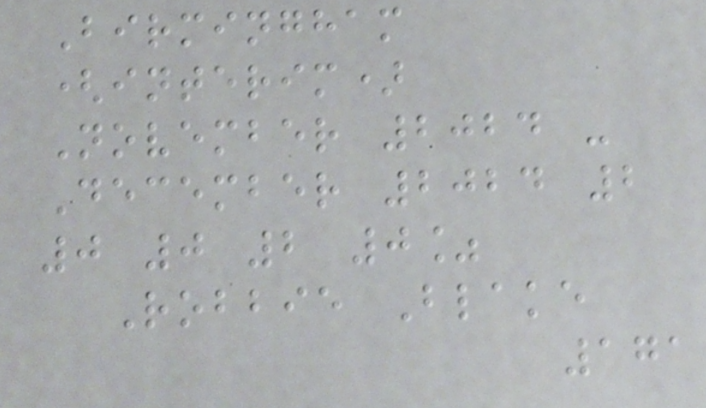Birmingham
(interim)
November 2024 -
December 2024 2
0 0 2 0%
Robbie Blake
171
